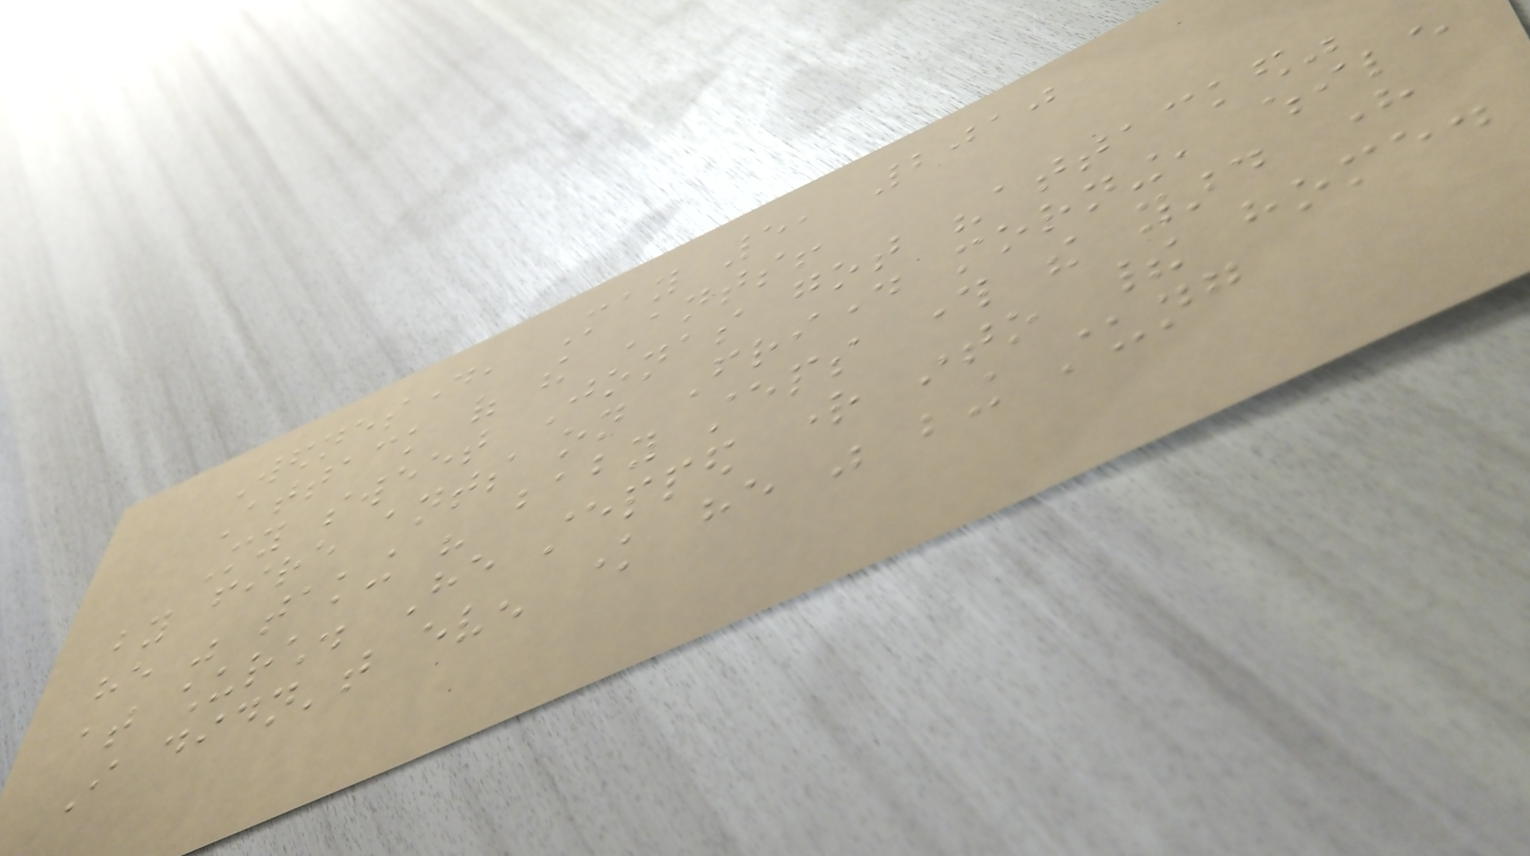Wednesday, May 5, 2010
Attack of the Ants!
My sweet Jonas got "attacked"
by fire ants on Friday morning, while
he was taking his baby steps through the yard here
at church. He stepped right into their home.
I didn't even know he was being stung
